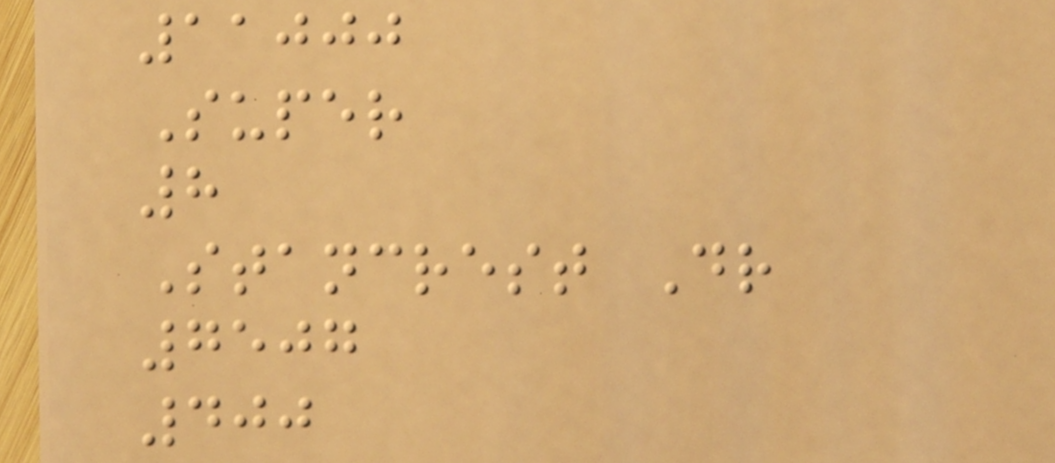11000
Super
8
Stancrest Dr
7507
400
